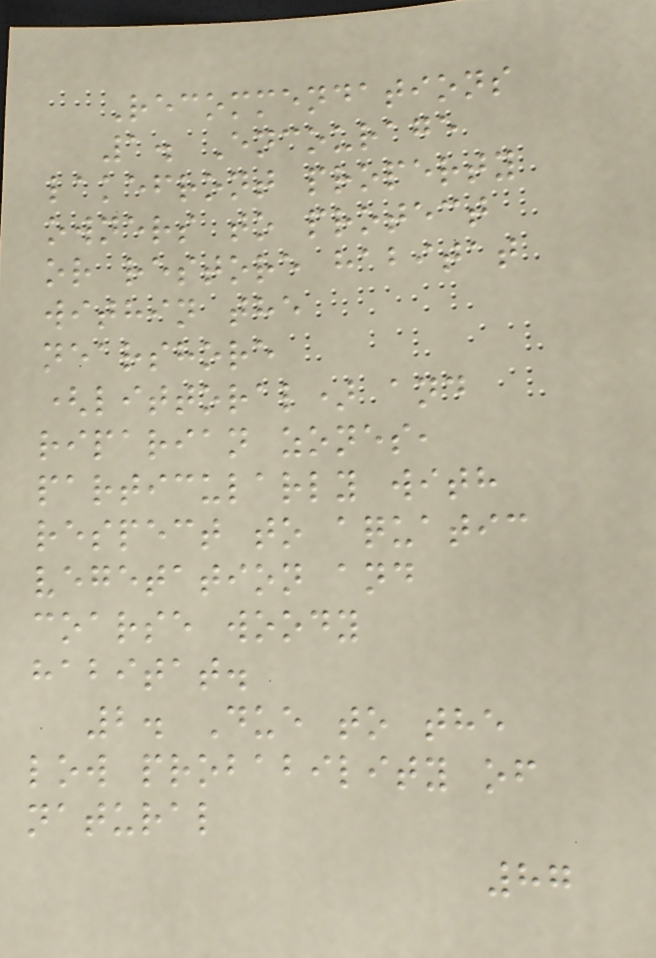Recommendations
1. Encourage
lakefront property
owners to protect
or restore habitat
within the
nearshore
(littoral) and
riparian zones,
particularly with
respect to aquatic
vegetation and
coarse woody
habitat.
2. Due to the
low probability of
natural
87
